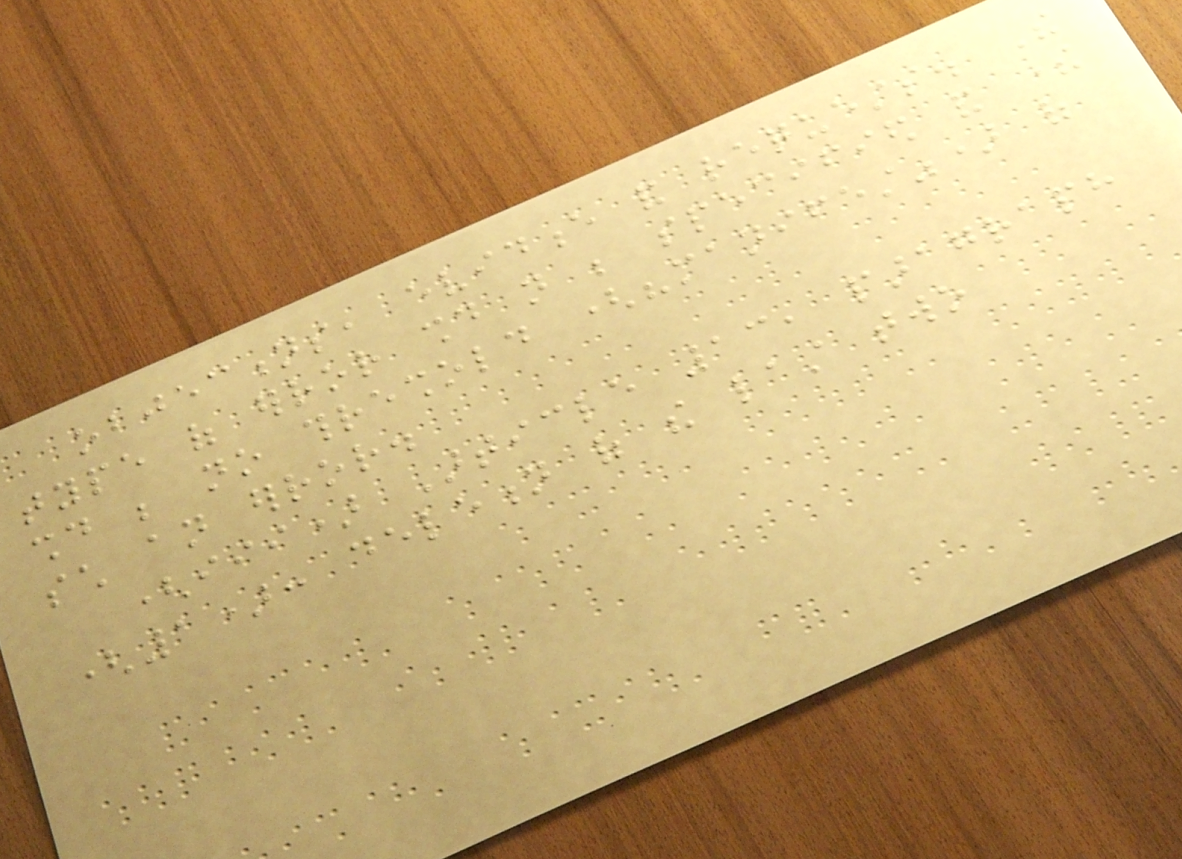objections, evidence and requests. The
type of error should not be specified and there
should be no threshold ("manifest") of
such an error.
(iii) Article 13, paragraph
(1): deletion of the last two
